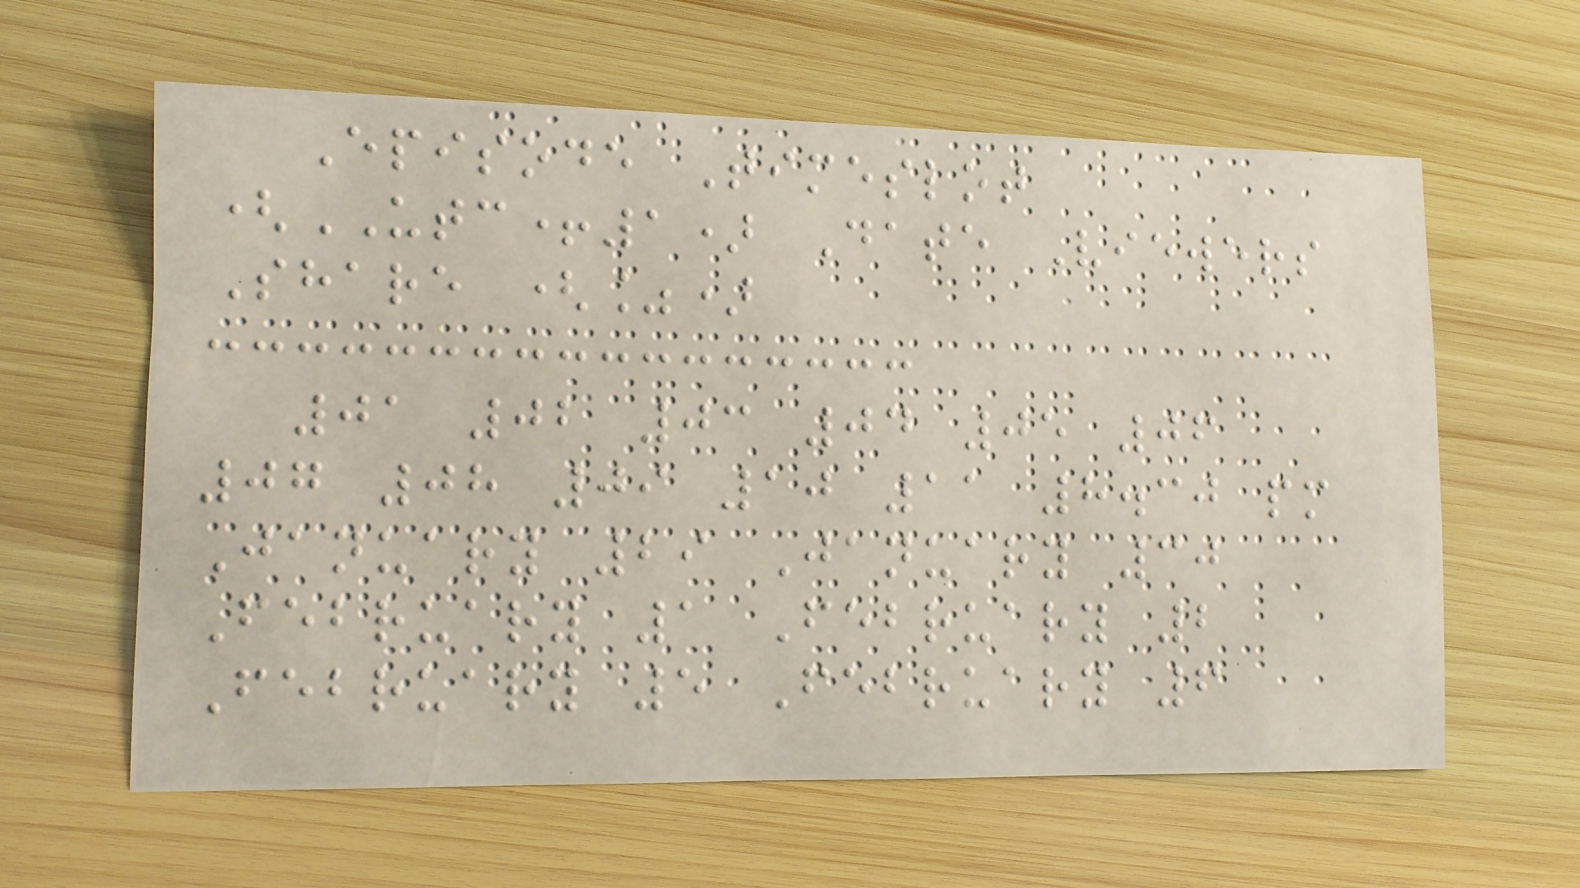Episode Timeslot
(UTC+1) Date Viewers
Share (%)
01 02 03 04 05 06
07 08 09 10 11 8.30 pm
January 29 January 30
February 1 February 2
February 5 February 6
